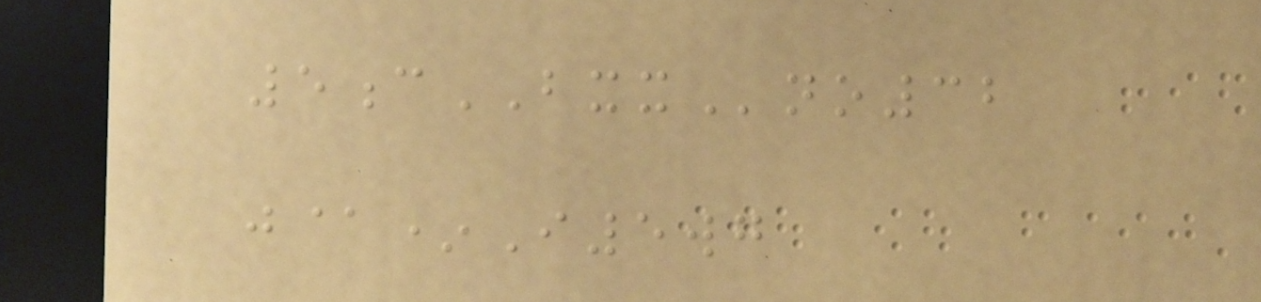5cBXXno32
j@*I5wg
